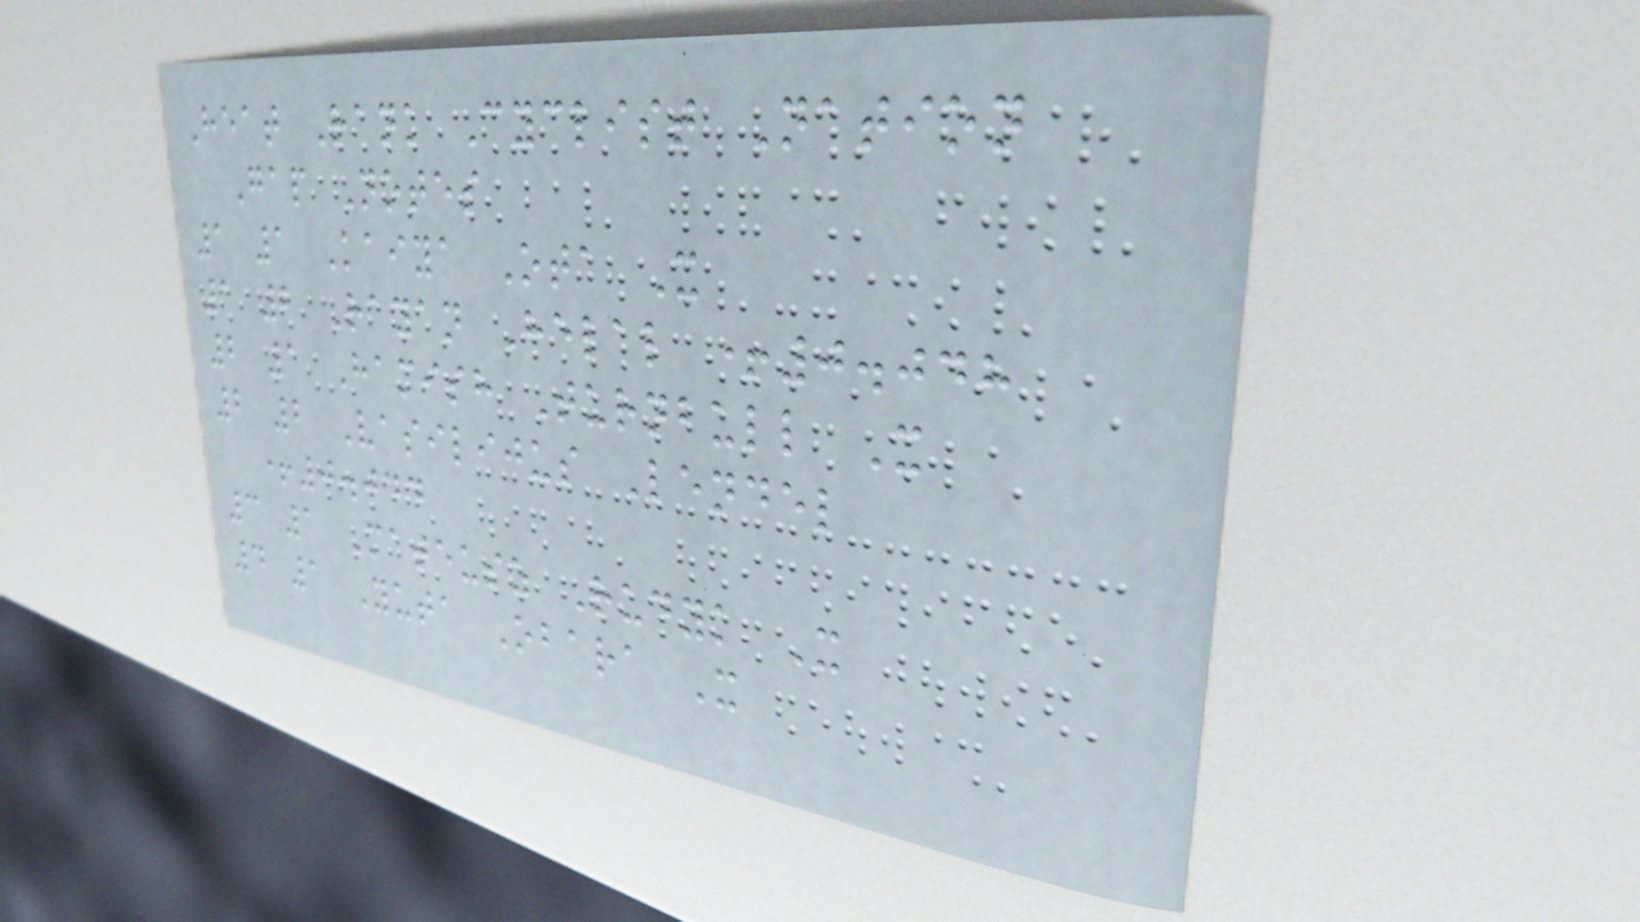Heat Rank Cyclist Nation
Gap Notes
1 1 Kaiya Ota X
1 2 Rayan Helal +0.048
2 1 Hamish Turnbull X
2 2 Vasilijus Lendel
+0.044
3 1 Mateusz Rudyk X
4 1 Yuta Obara X
